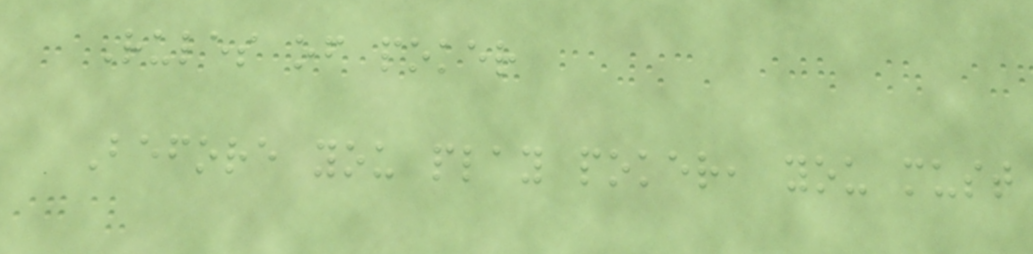Rules of poker
Before you play poker, you must
